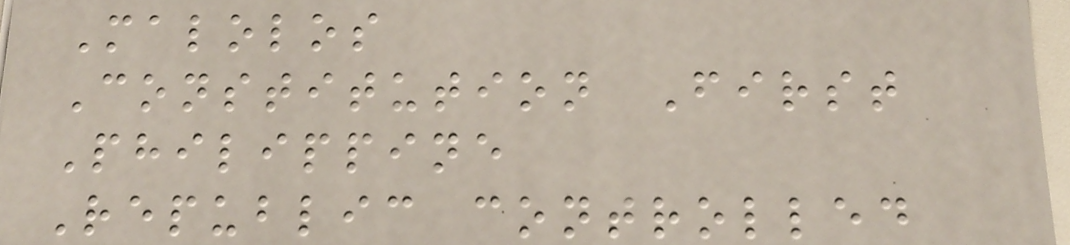Malolos
Constitution First
Philippine
Republic controlled
